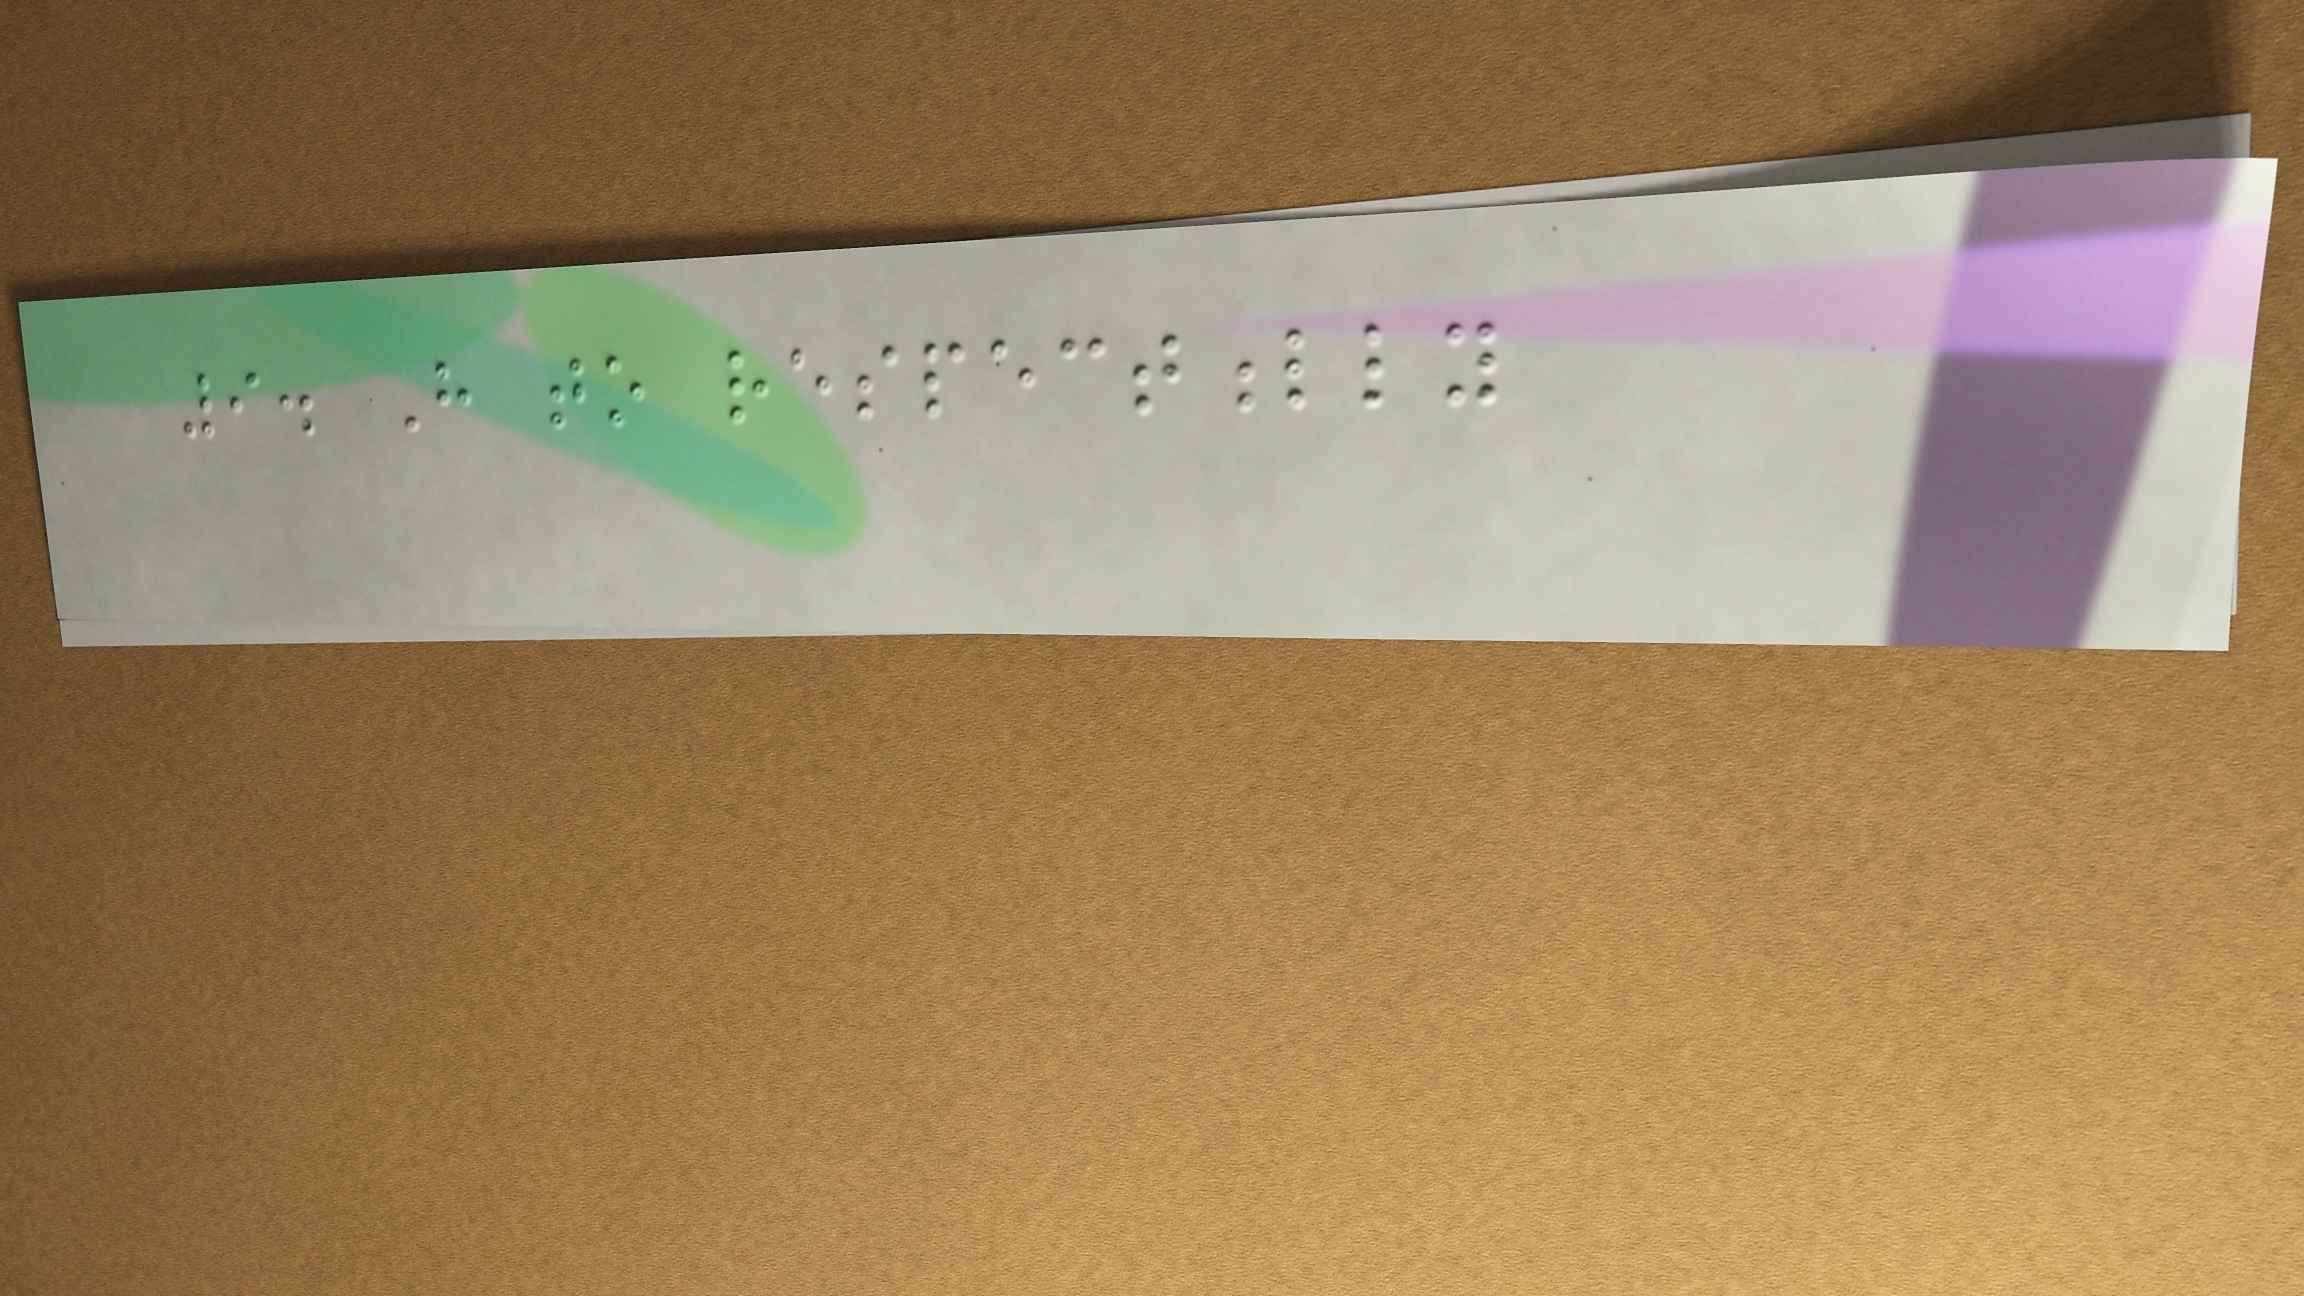9. Have to respectfully
